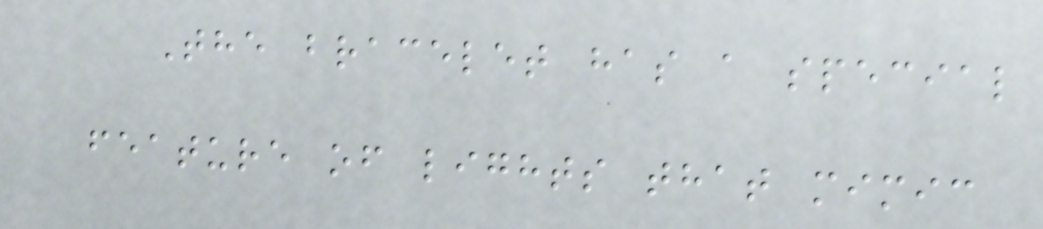The bracelet has a special
feature of lights that mimic
